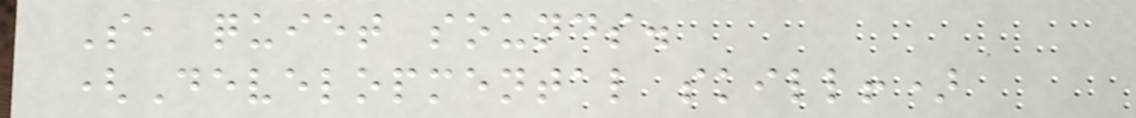S, quiet sounds.
(Developmental skill!)
